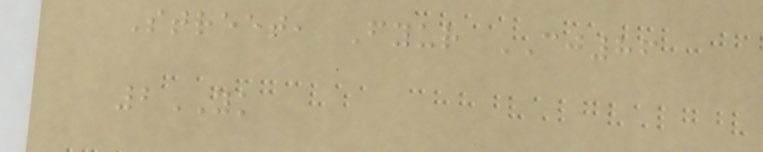Street, Fyur CJ86
2YK
